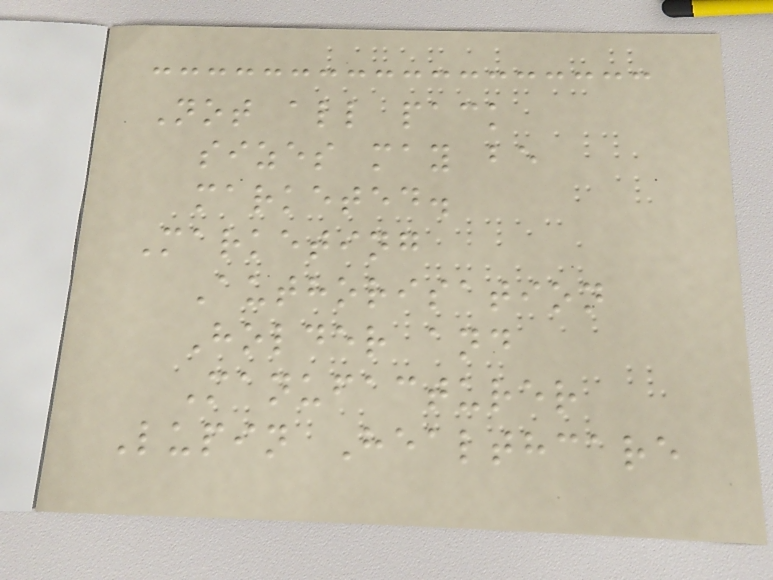Not all pack
sizes may be
marketed.
Marketing
Authorisation
Holder and
Manufacturer
Lupin Healthcare
